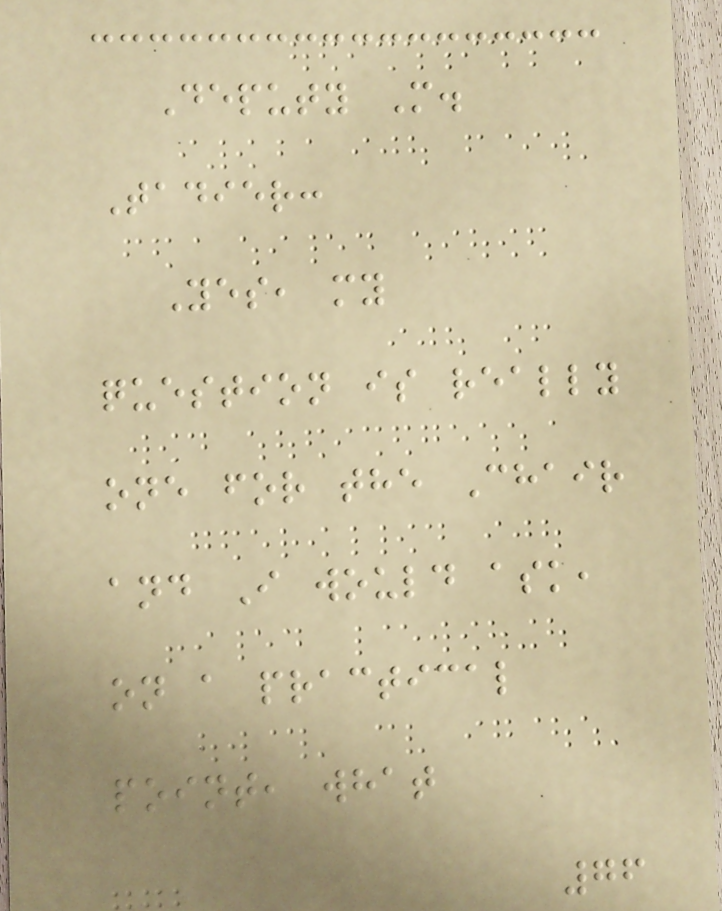Deputy M.
Tadier:
Yes, my
question is really
one for the Chair
and I would ask,
on a practical
point, what
76
